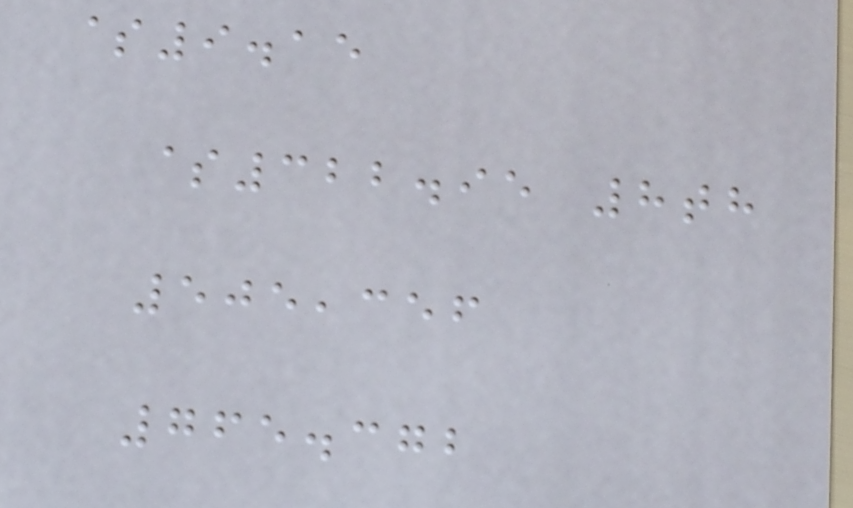$9.15
$322.95 8th
505,356
765.372
